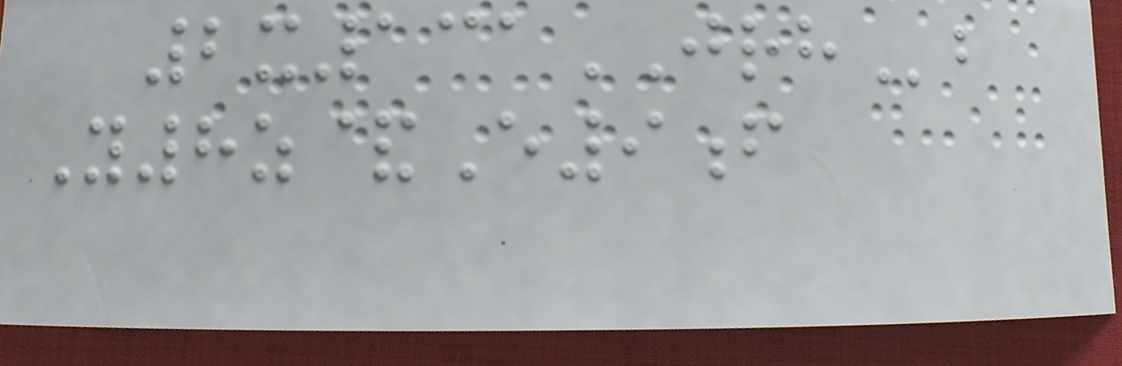2x131JRHb
Y8z&E9f
